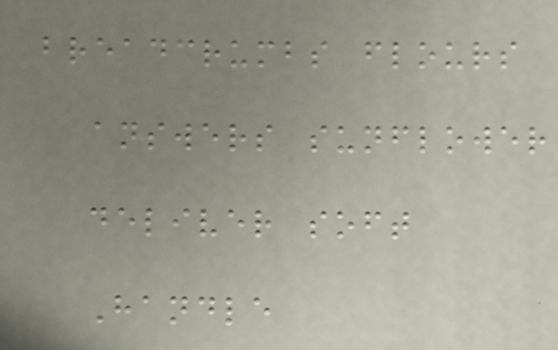breadcrumbs flours
answers sunflower
deliver soft
Handle
